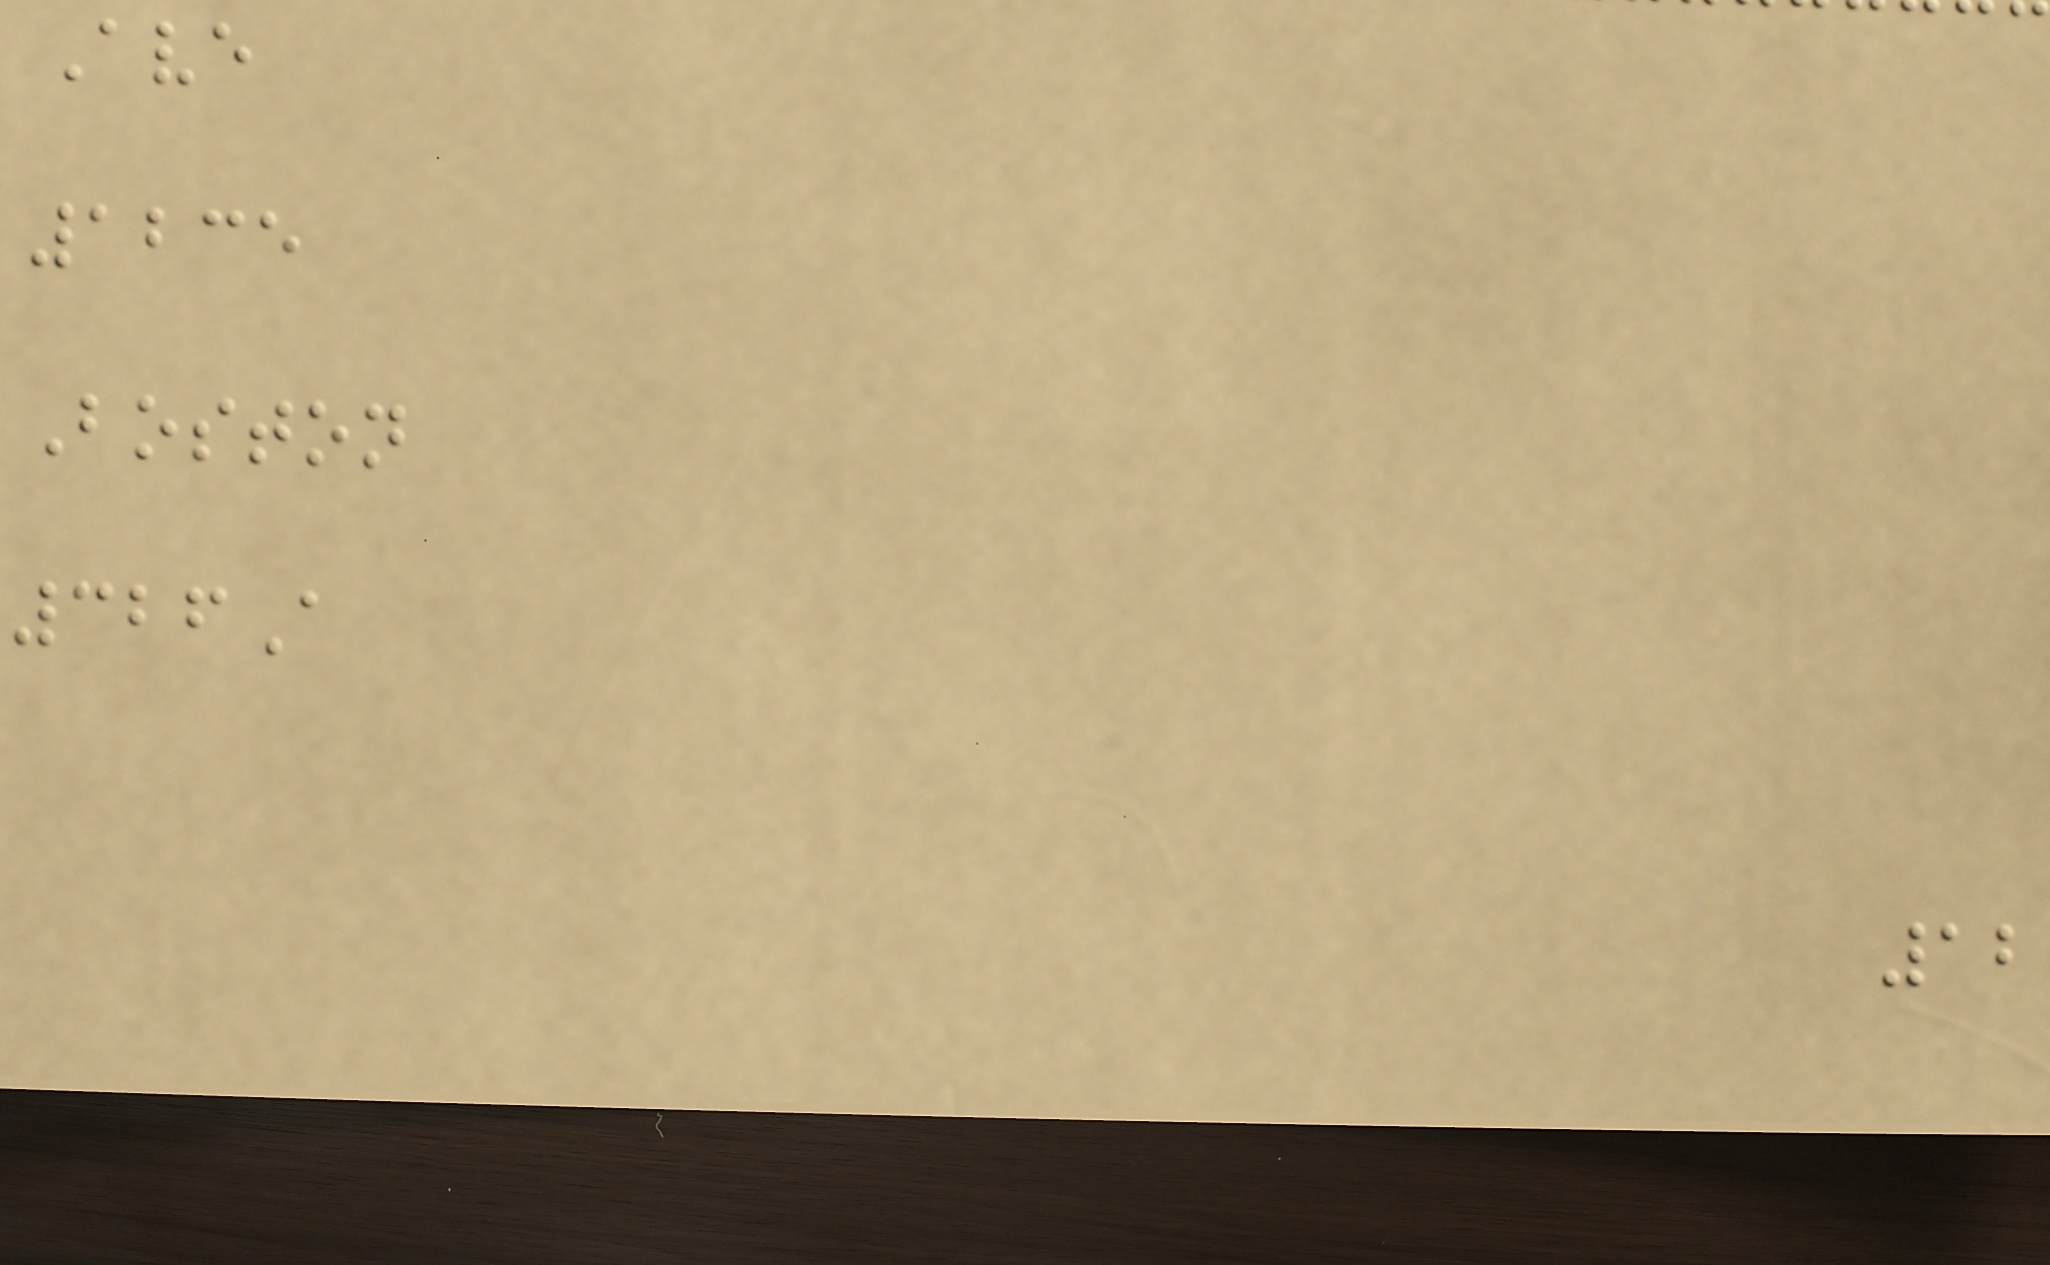Ave
1235
Boston
326A
12
